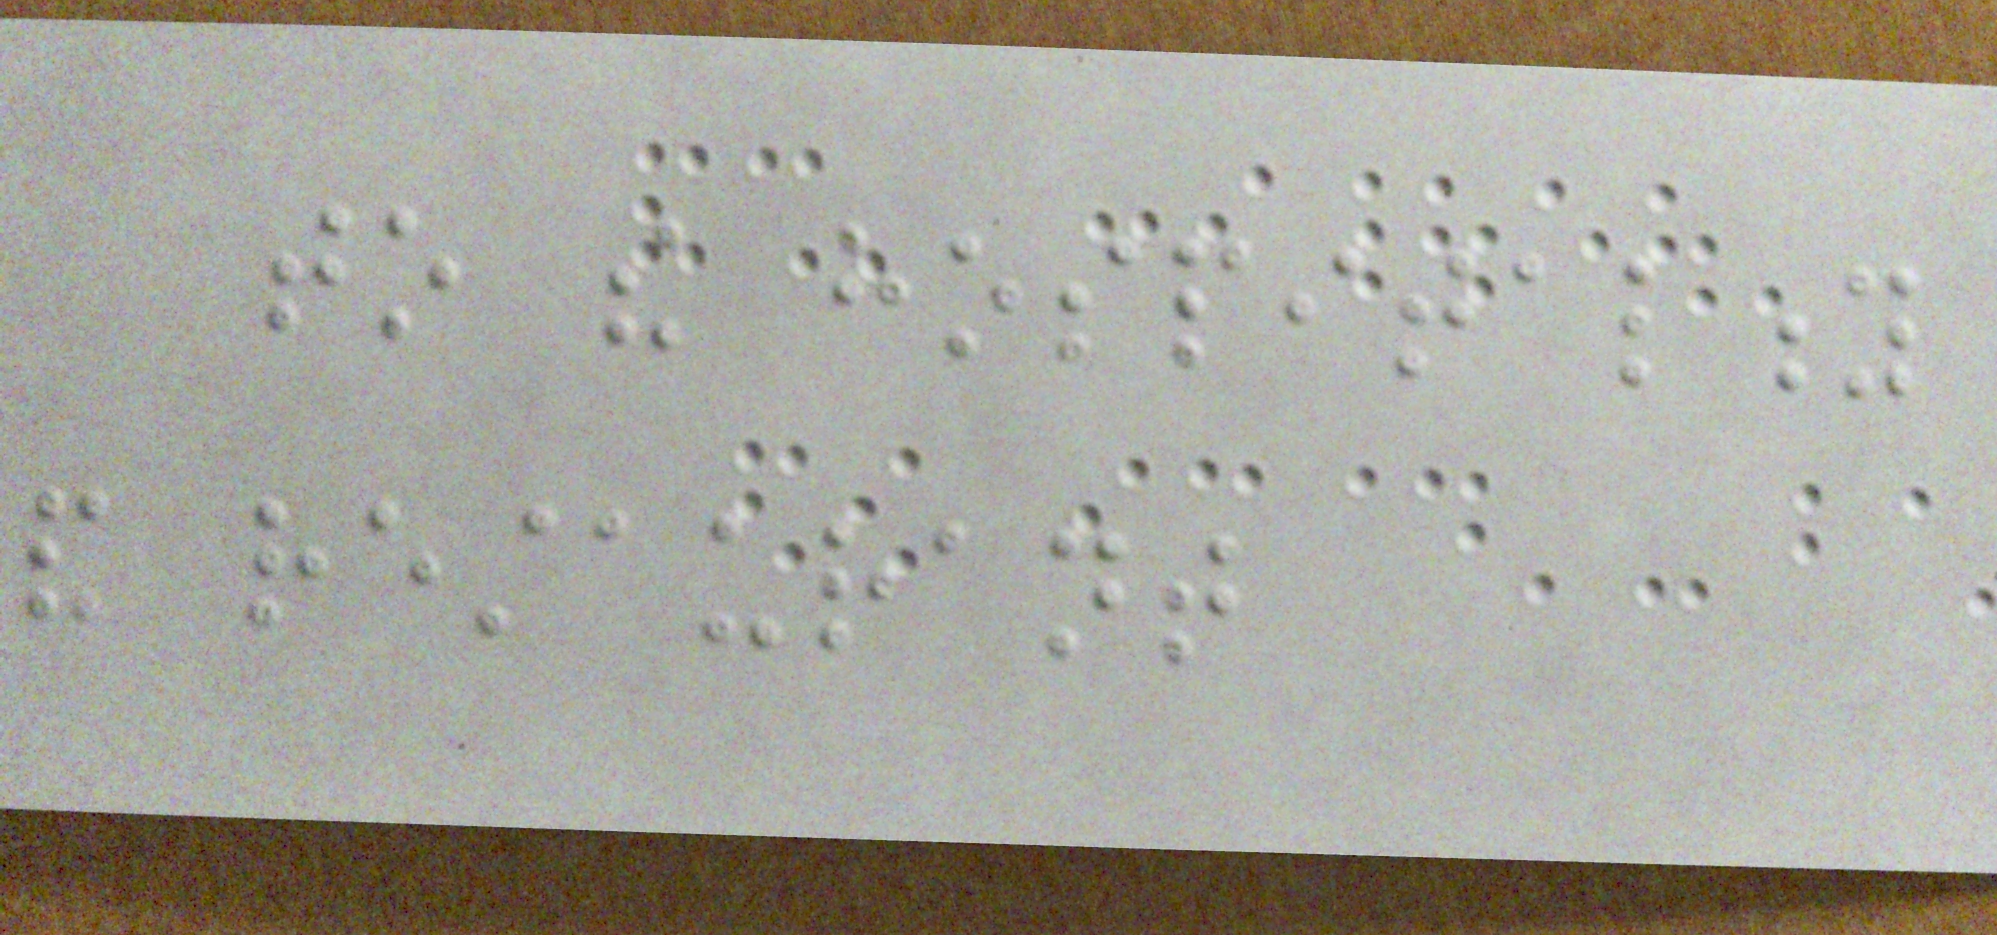to the hospitality
and restaurant
